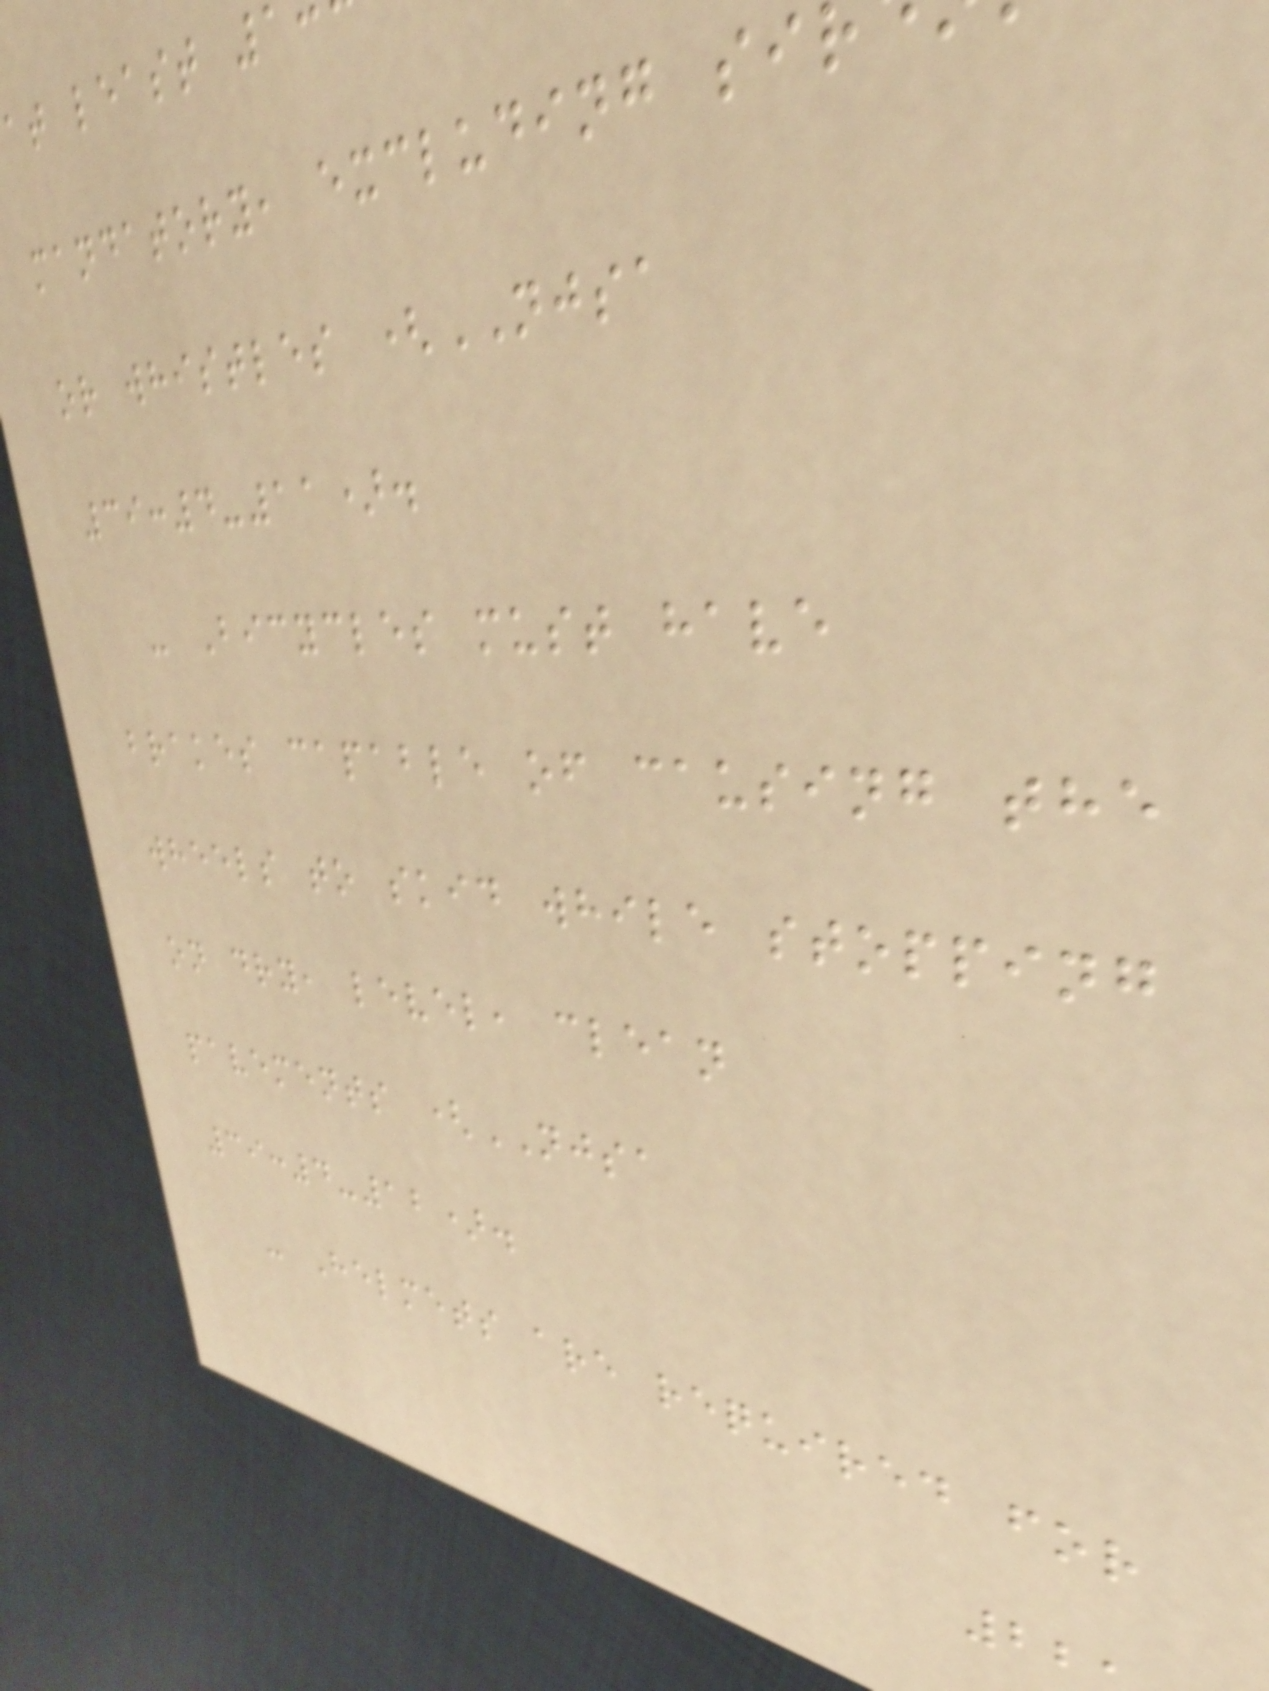at least 1
mandatory, excluding si
or whistles (NJSA
39:4-11).
- Bicycles must have
brakes capable of causing the
wheels to skid while stopping
on dry, level, clean
pavements (NJSA
39:4-12).
- Helmets are required for
